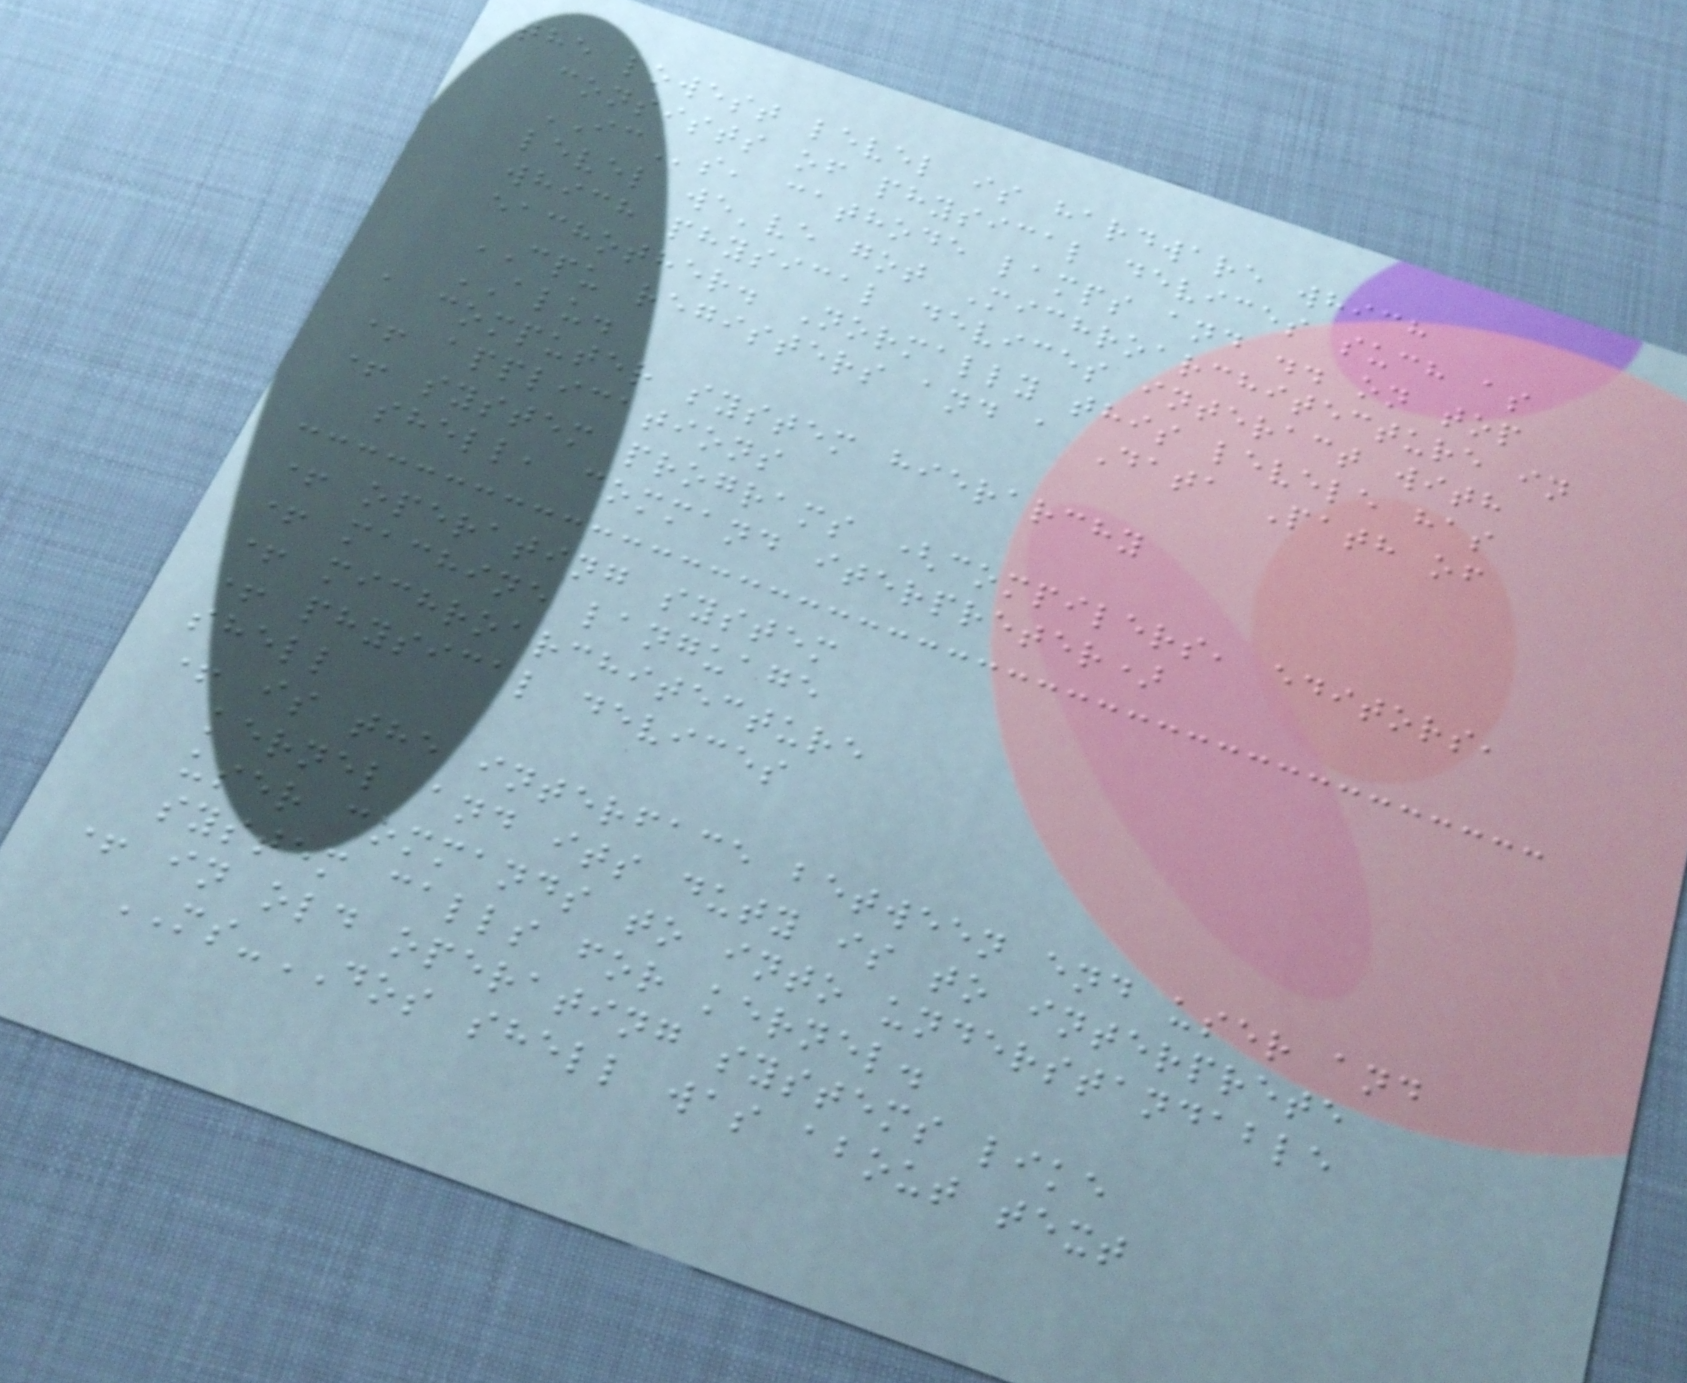the lowest level is hardware which
consists of physical devices such as
ICs, cathode lamps and .. on top
level we've got Michroarchitecture in
which physical devices interact with
eachother. Normally this levele has
CPU registers and a Data Path of
ALU.
a computer system hierarchy
+ applications
+ system programs (compilers, editors,
shell, command iterpreter)
+ operating system
+ machine language
+ michroarchitecture
+ physical devices
shell
+ is the interface between end user and
kernel and its duty is to interprete
user commands to into understandable
system calls for kernel.
+ in old operating systems like
MS-DOS shell was about text
